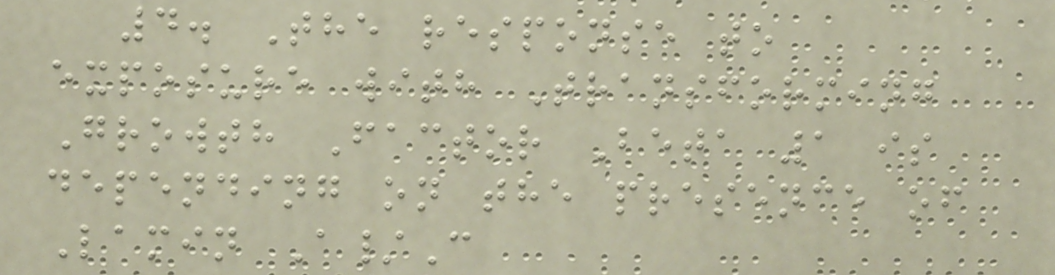4. The response to
exposure with Transforming
Growth Factor Beta 1 is
depending on the presence of
Lamin A/C
